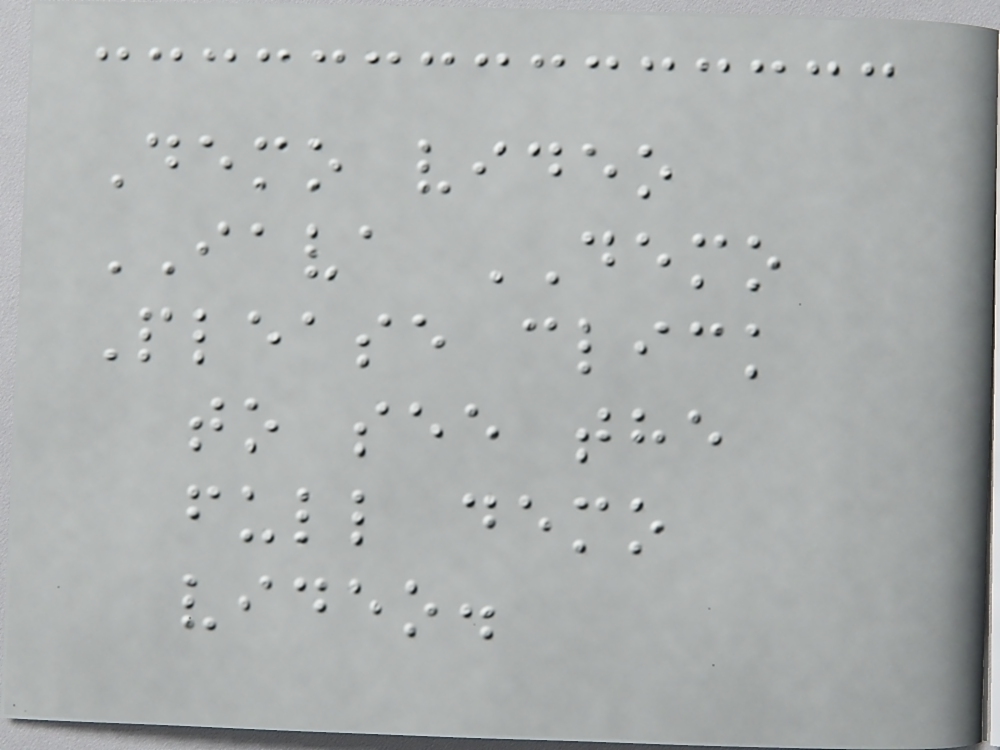Demo video
IAVA DEMO
Please click
to see the
full demo
video.
